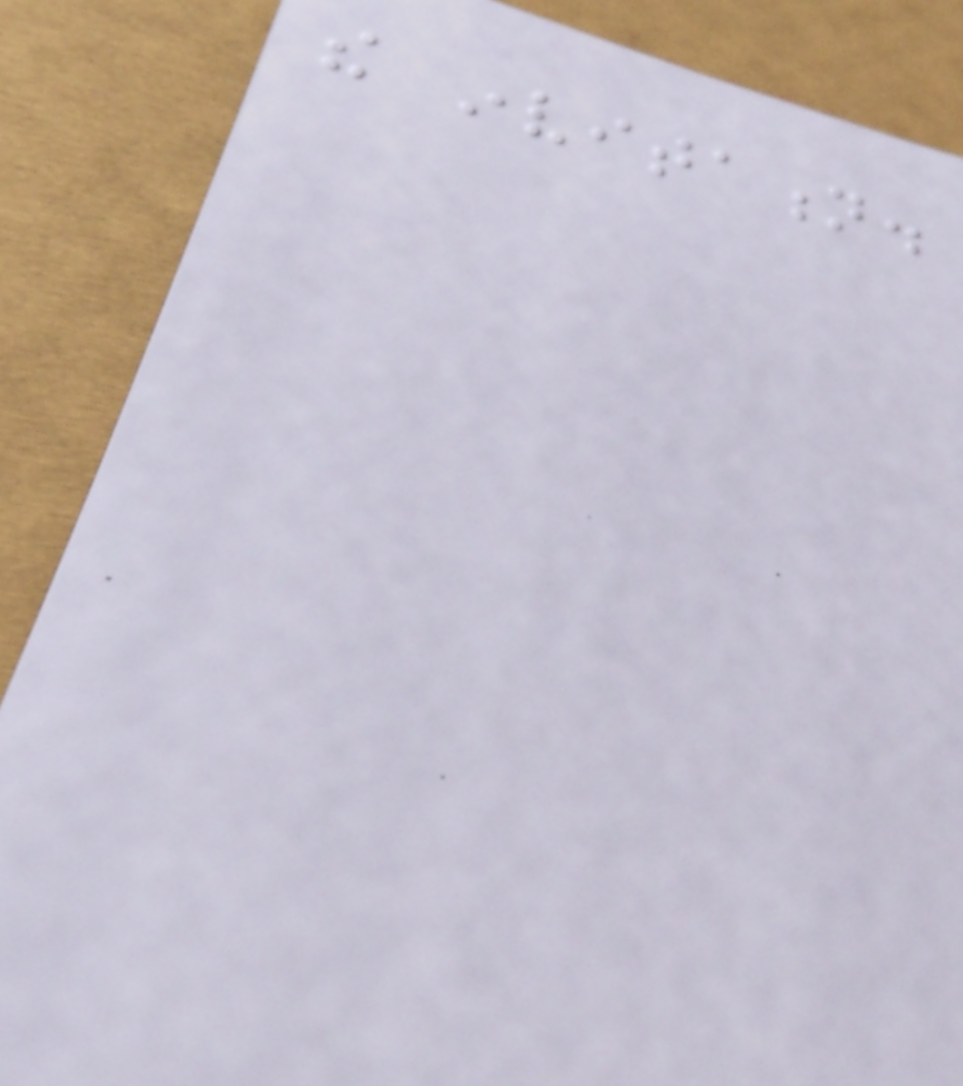the invitation.
